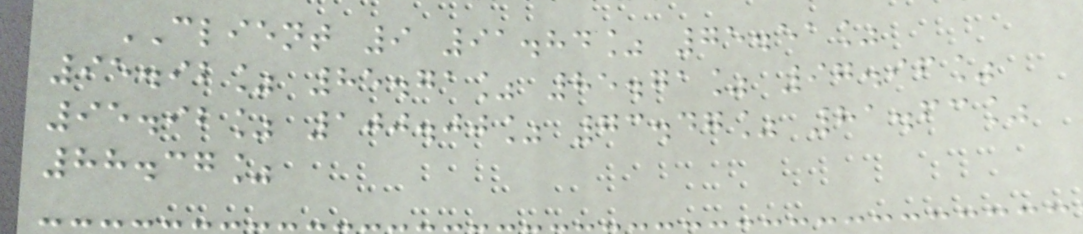CLIENT 9 91.84% 75.51%
95.92% 85.71% 85.71% 97.96%
95.92% 100.00% 73.47% 81.63%
88.37%
